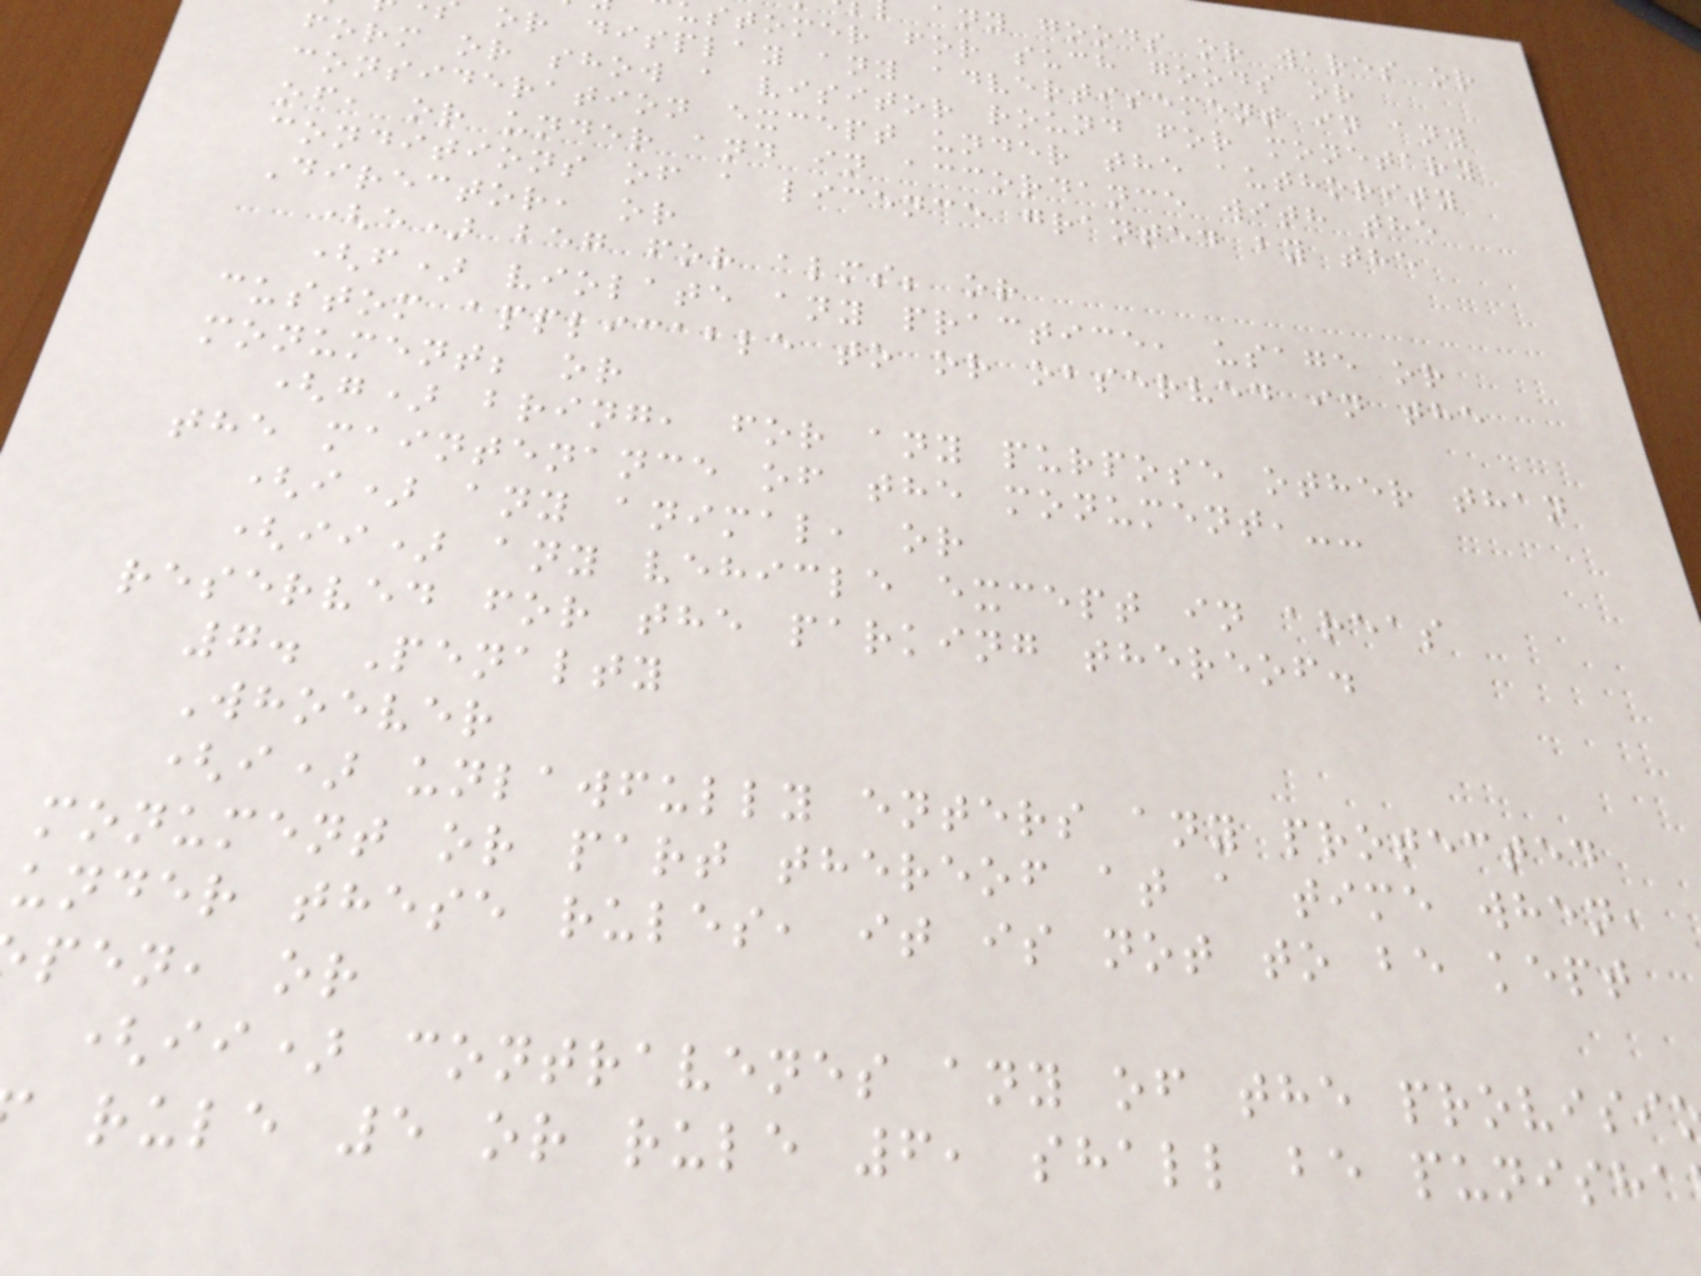any goods or wares or
stomer for such goods or
or display any advertisement in any
form or show a visitor round for monetary
consideration except under the authority
of, or under and in accordance with the
conditions of a licence granted by the
Director, or
(e) beg for alms; or
(f) violate any practice, usage or
custom applicable to or observed in the
monument; or
(g) bring, for any purpose other than
the maintenance of the monument,--
(i) any animal, or
(ii) any vehicle except in areas
reserved for the parking thereof.
7. Penalty
Whoever
(i) unlawfully enters any protected
monument or part thereof at a time when,
under these rules, it is not to be kept
pen, or
(ii) contravenes any of the provisi
rule 5 or rule 6, shall be punisha
